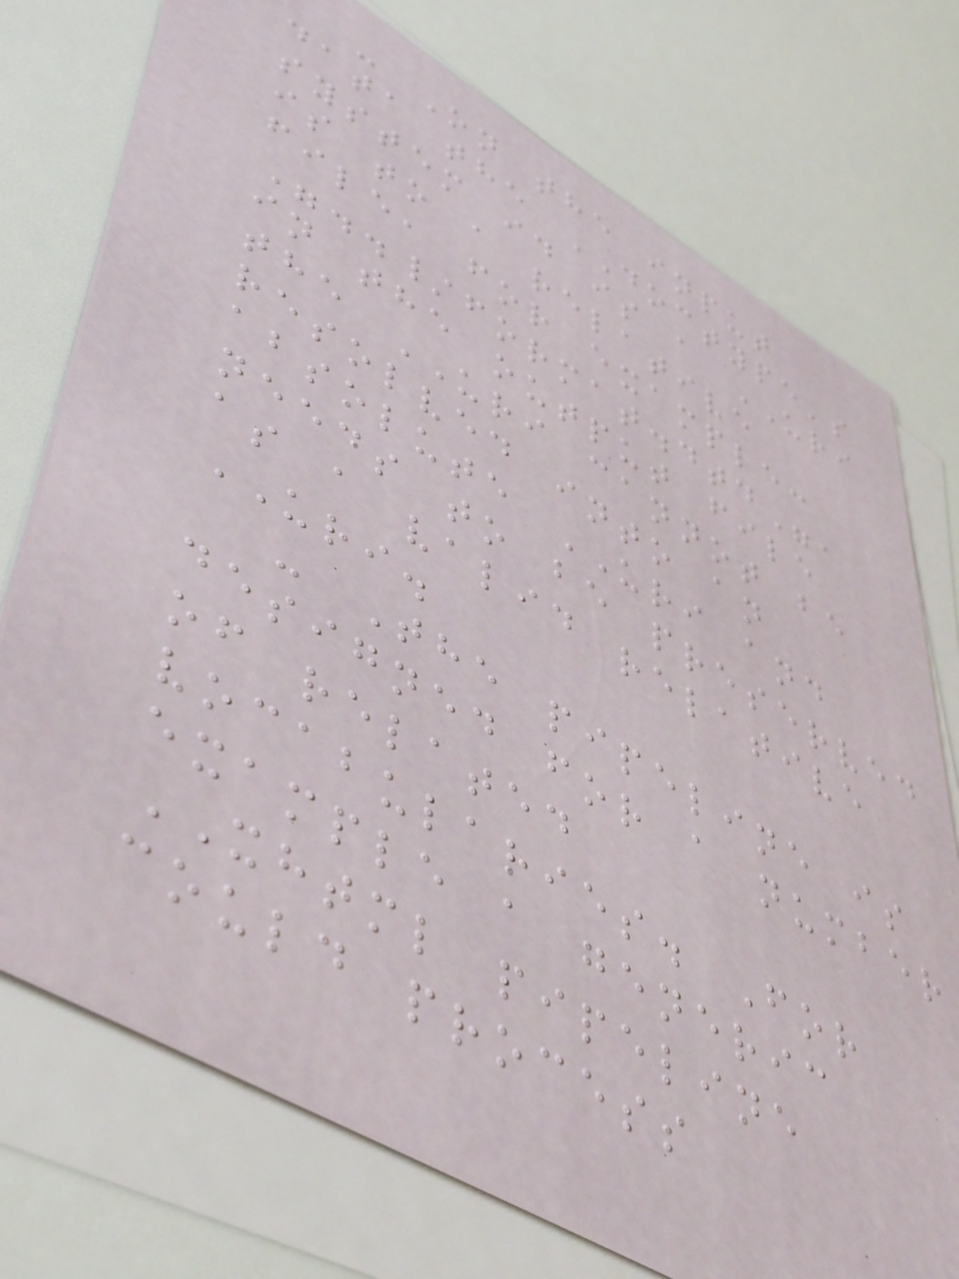- On the input
data the DOCTYPE's
system id is a URI
is to a relative
file, for example:
"../format.dtd",
in the output file
the URI cannot be
resolved into an
absolute URI and
needs to be preserved
as a valid relative
URI.
- The pipeline is
designed for a number
of related
vocabularies. For
example a generic
XHTML pipeline
could process
